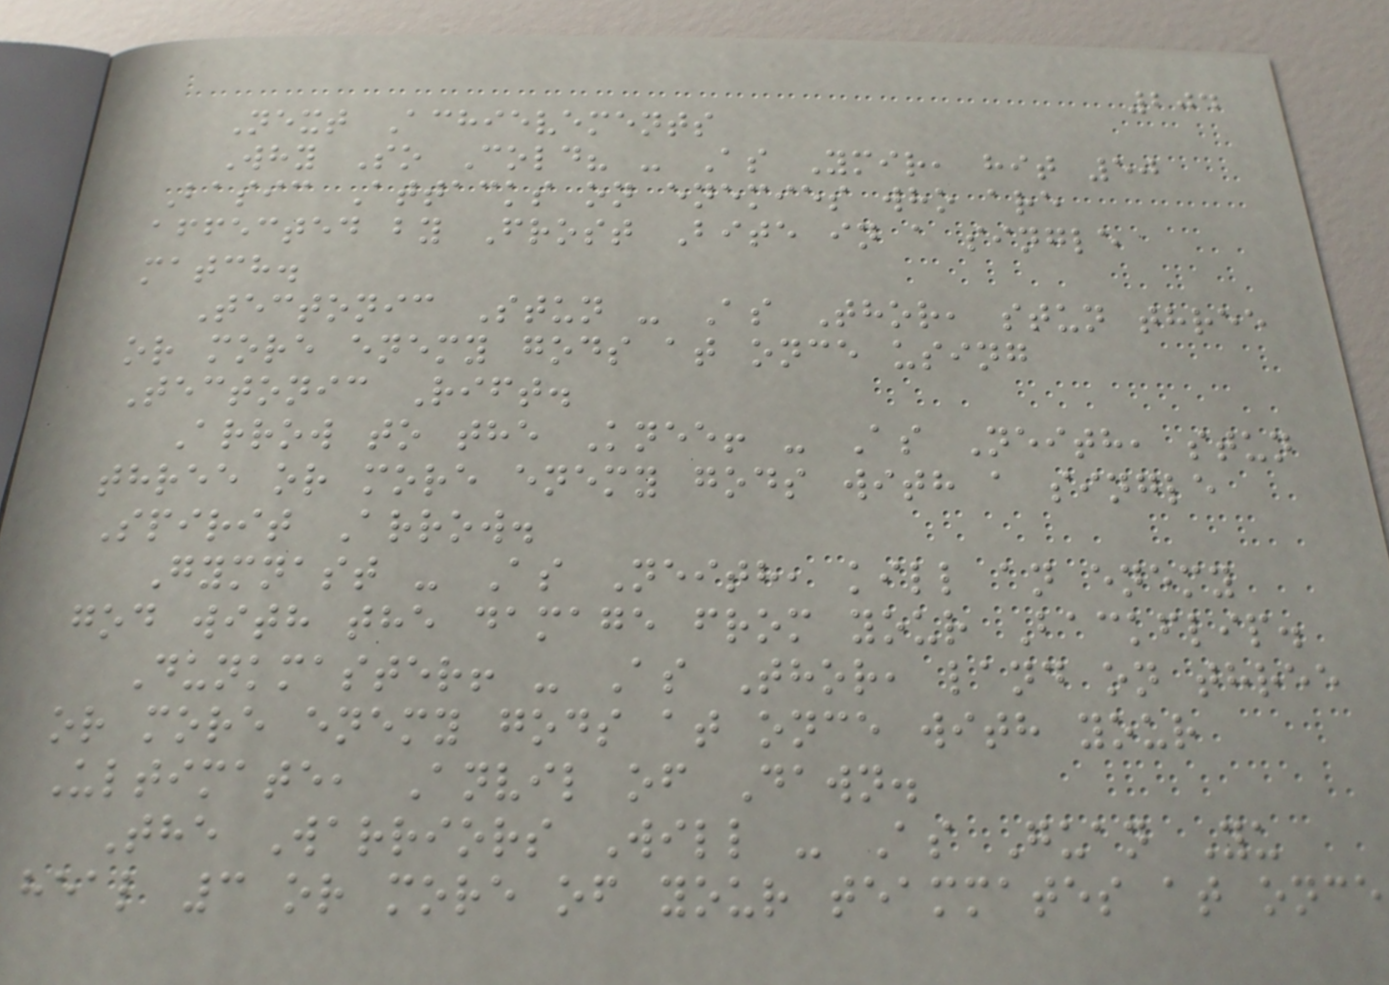204
Next Achievements
Why So Cold? - As Ymir, hit 50
Basic Attacks on enemies who are
affected by Frost Bite in a single
match.
Tectonic Stun - As Thor, stun three
or more enemy gods at once using
Tectonic Rift.
Arrow to the Knee! - As Neith, stun
three or more enemy gods with a single
Spirit Arrow.
Gymnast - As Neith, kill an enemy
god with the damage from your Backflip.
Dunkmaster! - As Thor, land on three
or more enemy gods at once with your
Ultimate, Anvil of Dawn.
The Warriors Will - As Guan Yu
heal 3 or more of your teammates at once
